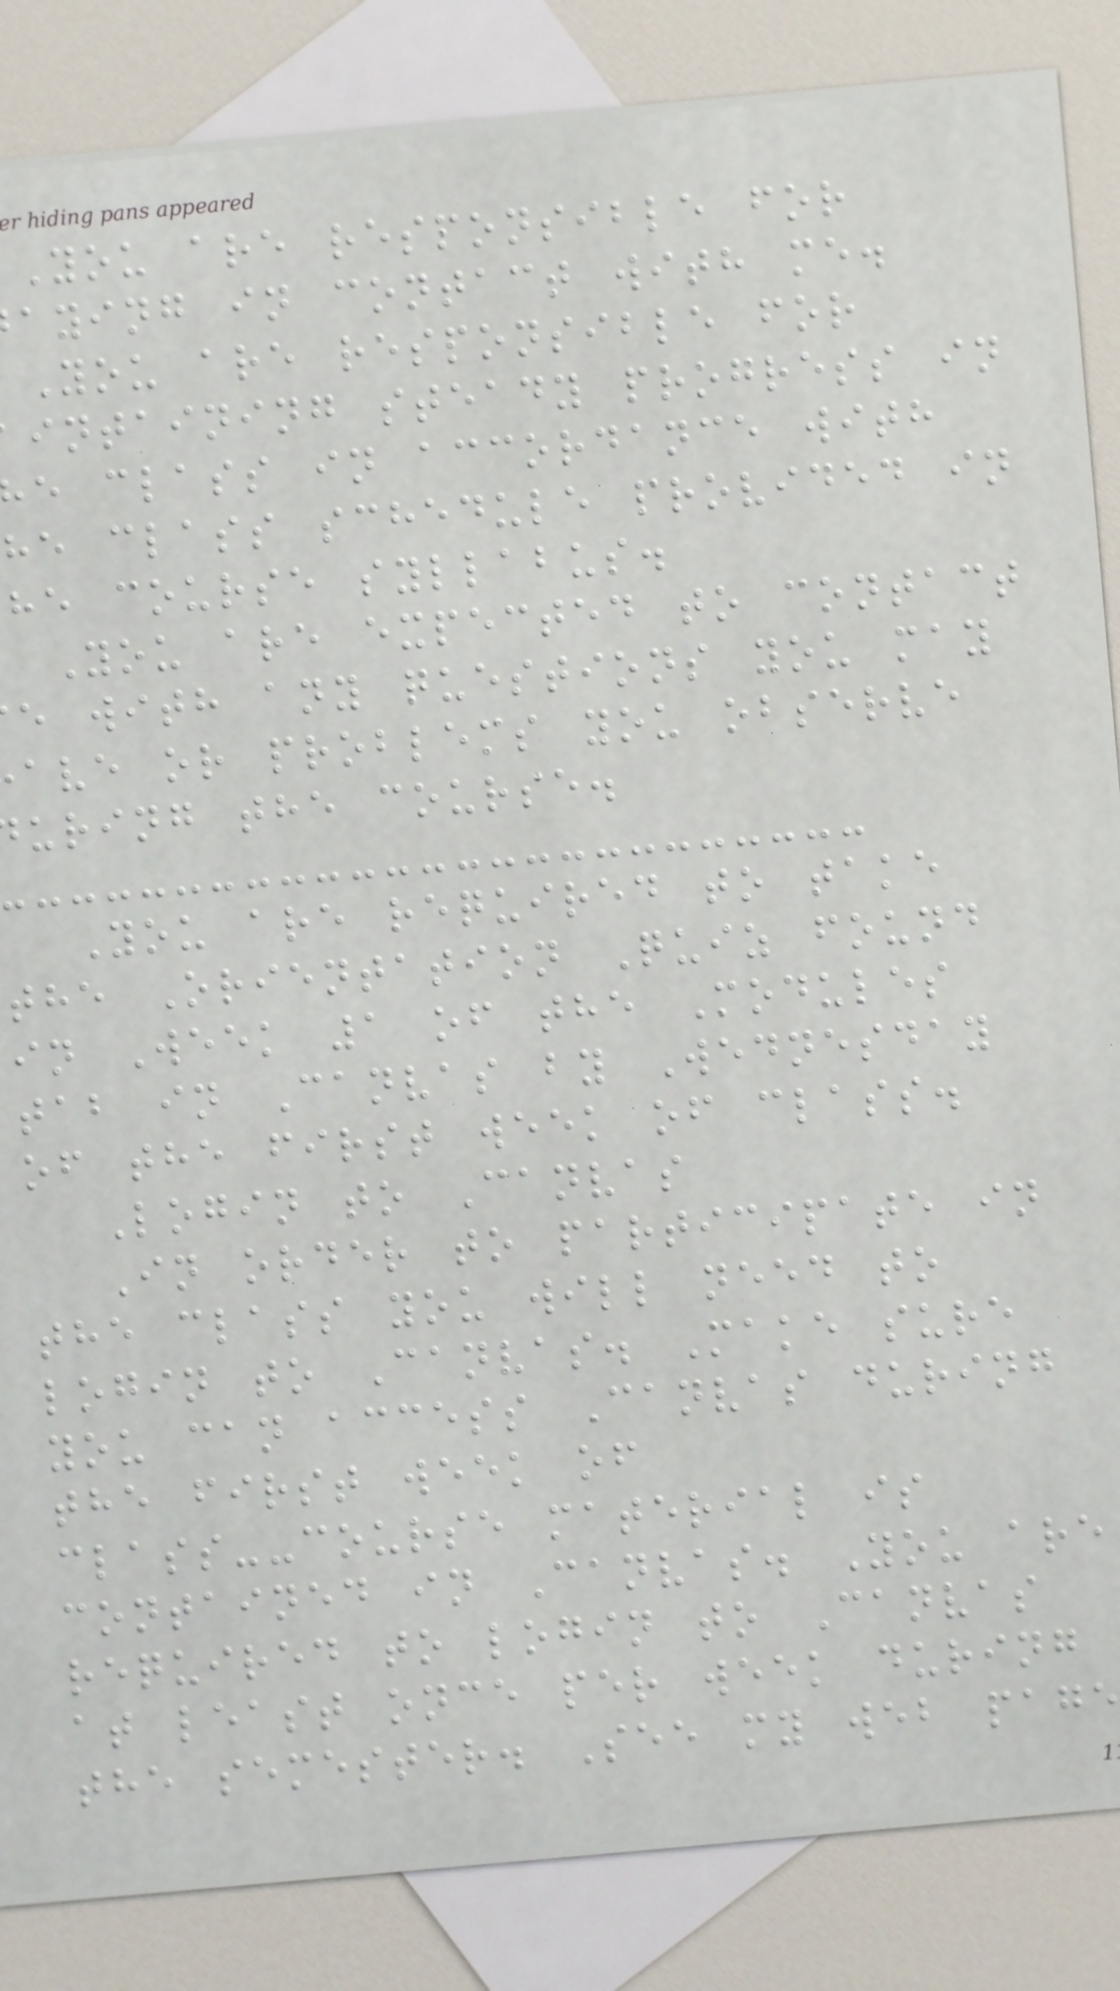You are responsible for
aying in contact with me.
You are responsible for
intaining steady progress in
e class in accordance with
he class schedule provided in
he course syllabus.
You are expected to contact
e with any questions you may
ave or problems you observe
uring the course.
You are required to take
the Orientation Quiz found
in Week 1 of the Modules
tab in Canvas by Wednesday
of the first week of class.
Login to Canvas
In order to participate in
the class you will need to
login to Canvas. Make sure
you can access Canvas during
the first week of
class--course material is
contained in Canvas. You are
required to login to Canvas
at least once per week during
the semester. See my web page
